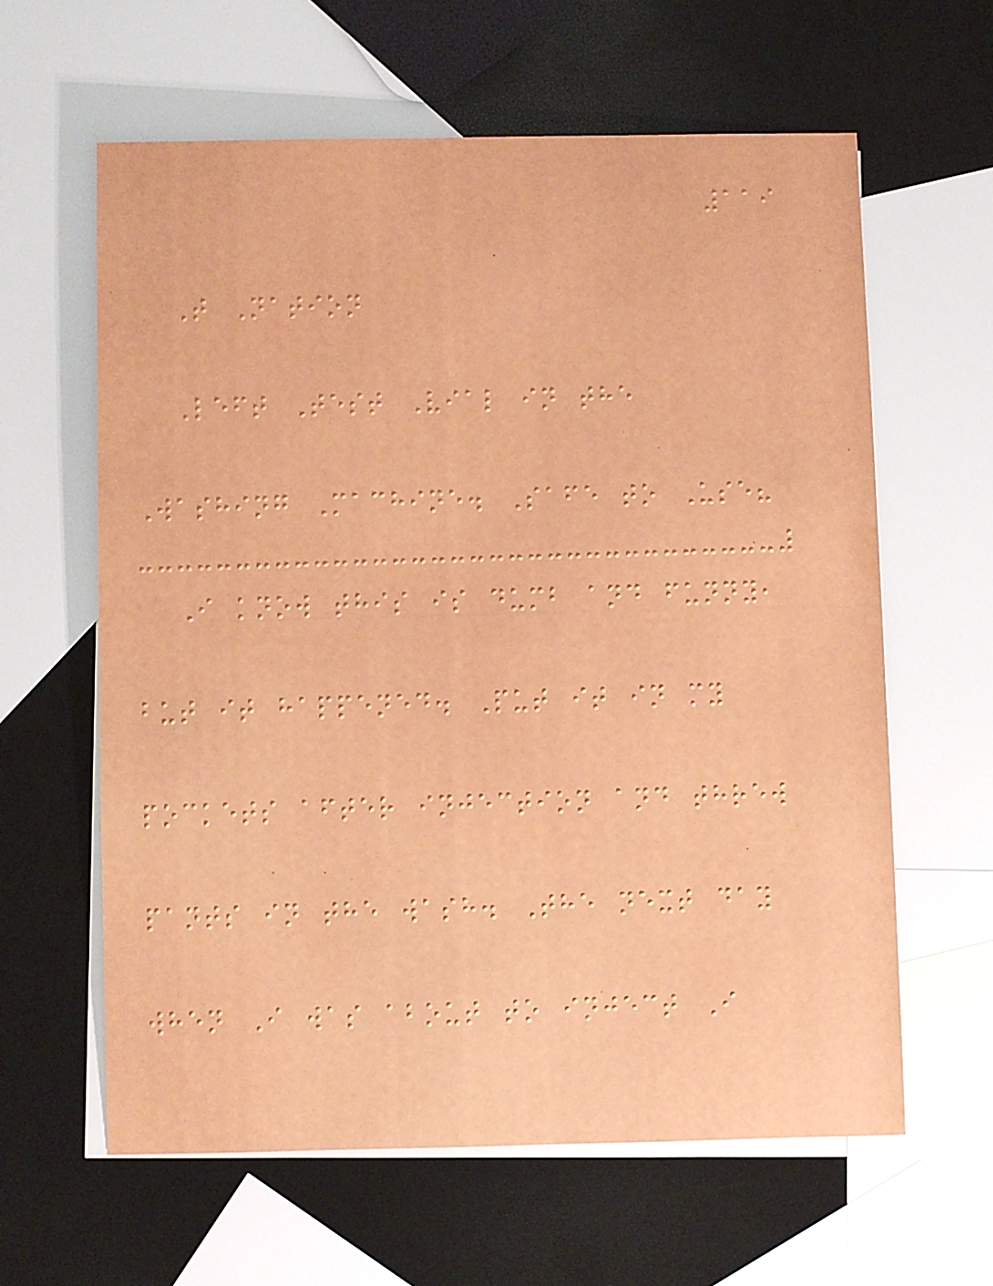119
T Nation
Left Test Vial in the
Washing Machine. Safe to Use?
I know this is dumb and funny,
but it happened. Put it in my
pockets after injection and threw
pants in the wash. The next day
when I was about to inject I
